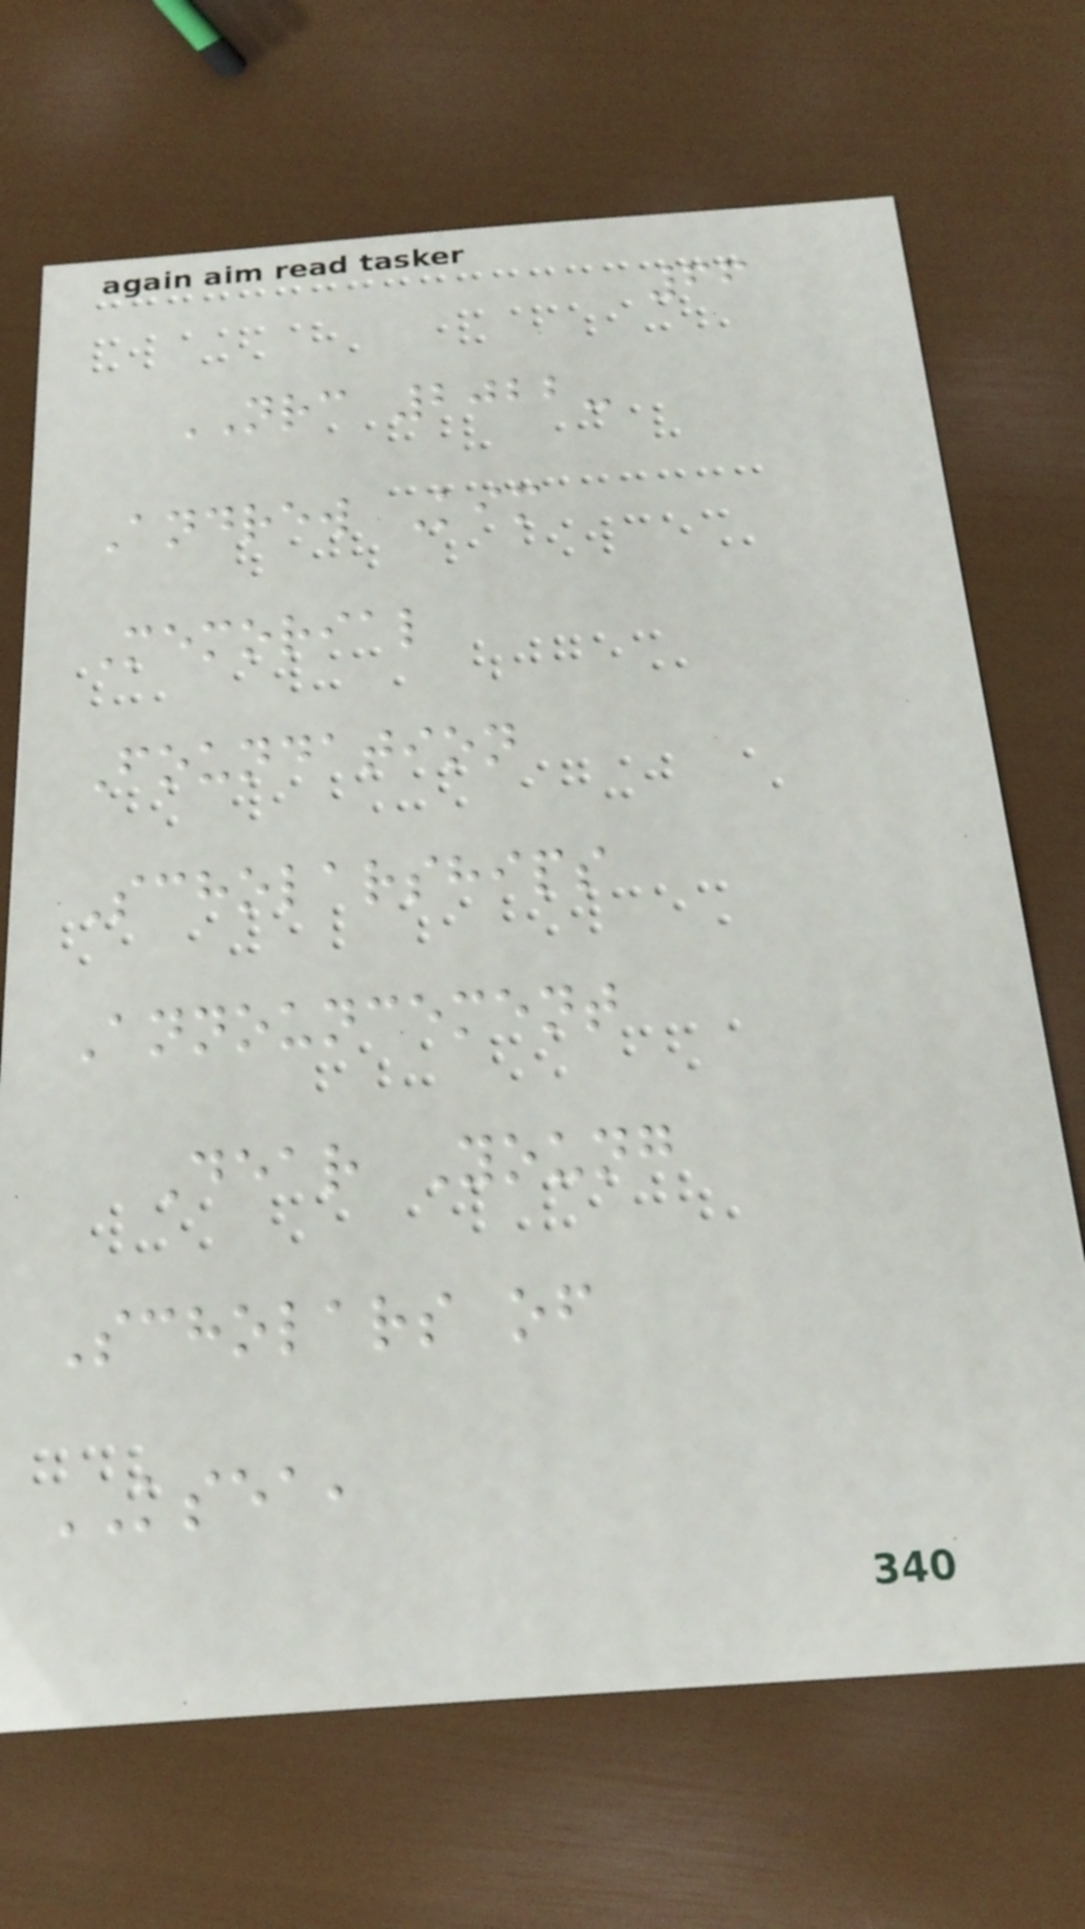66
NRC 2022-
Andrew Kim
Memorial
Foundation
Scholarships
Announcement
Dear Young
Scholars of
KSEA,
